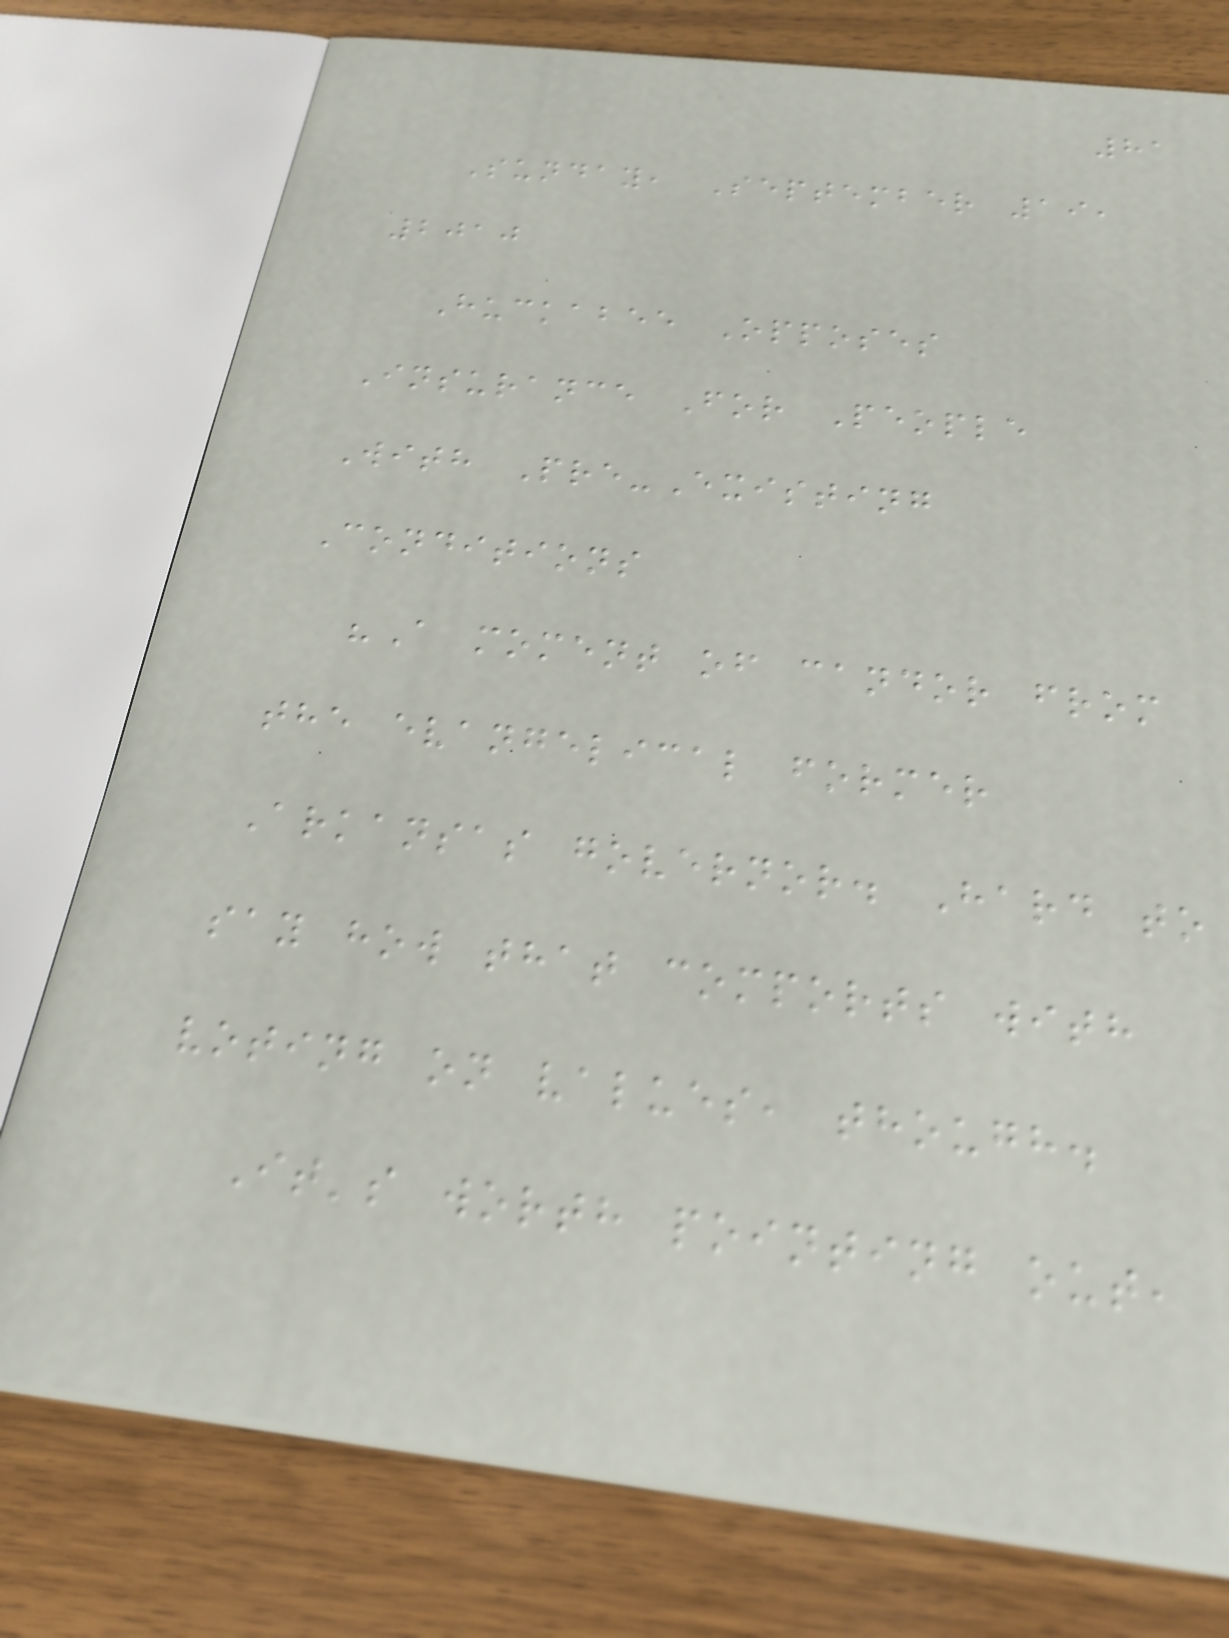81
Sunday, September 19,
2010
Huckabee Opposes
Insurance For People
With Pre-Existing
Conditions
"A moment of candor from
the evangelical former
Arkansas governor. Hard to
say how that comports with
voting on values, though.
It's worth pointing out,
